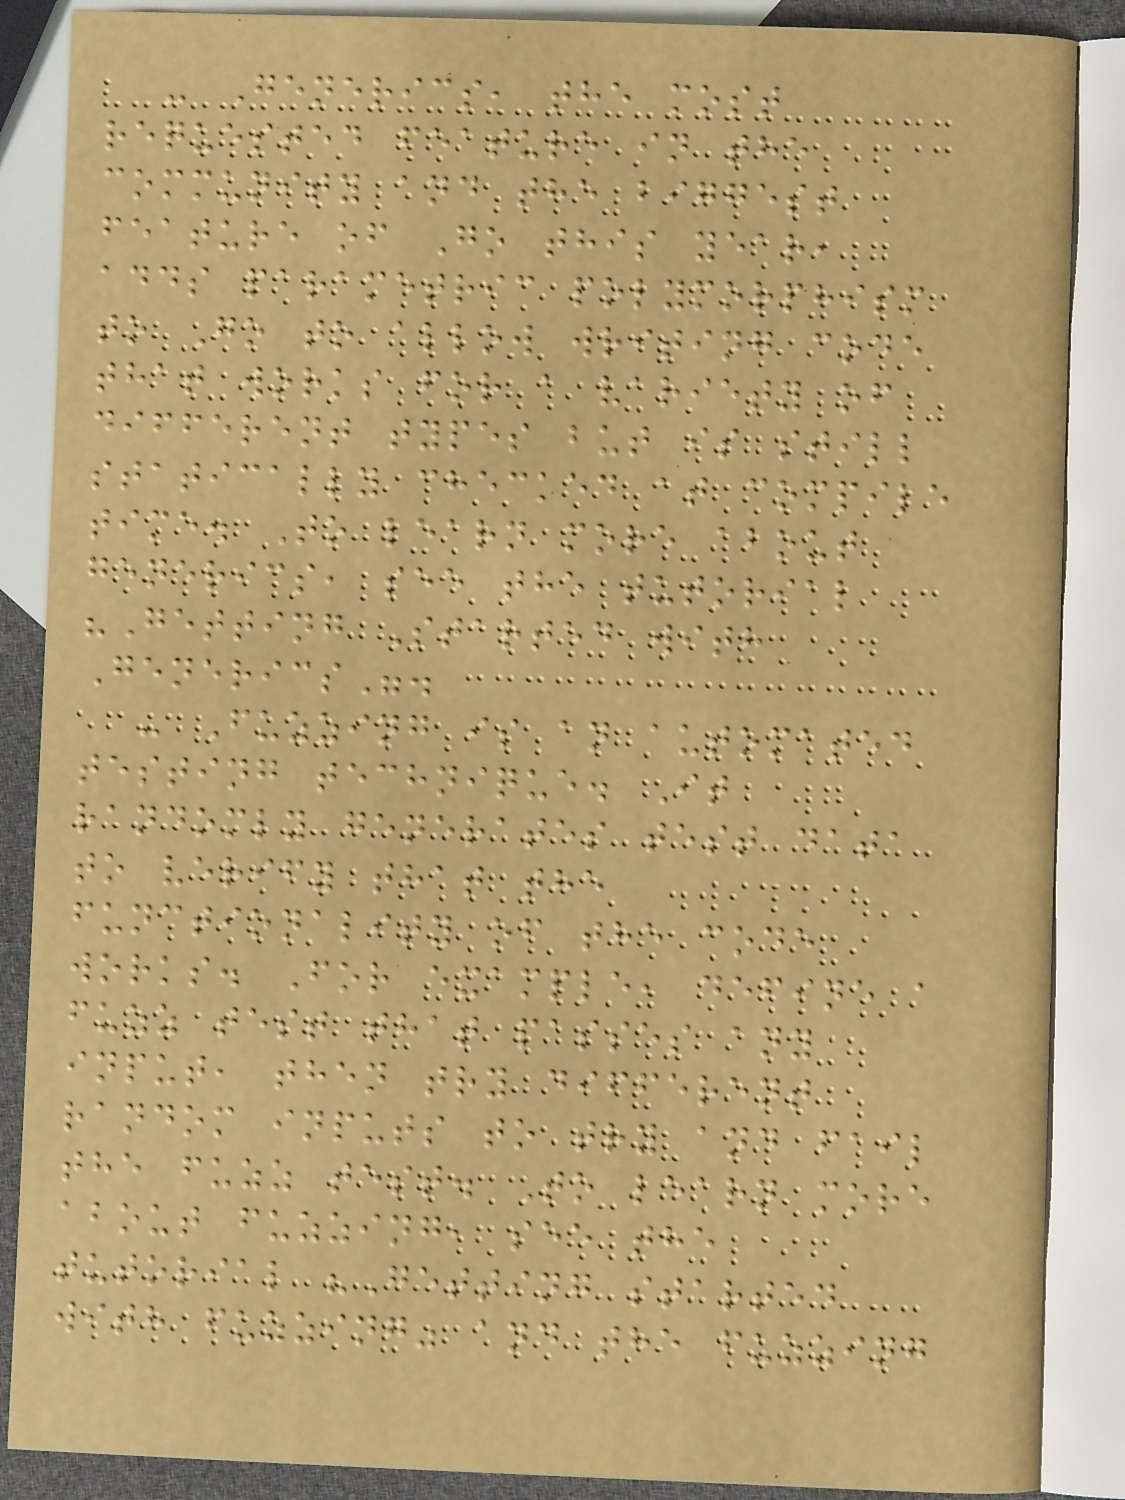- Generics, the most
requested feature in the
community and the biggest
feature of Go this year,
adds parametric polymorphism
to Go to allow writing code
that works for a variety of
different types but is still
statically checked at compile
time. To learn more about
generics, see the tutorial
"Getting Started with
Generics".
- Fuzzing is an automated
testing technique. It
randomly generates test data
to verify that the
functionality of the code
works. For example, define a
fuzz test that passes any
input, then try different
random inputs to try and fail
the fuzz test. To learn more
about fuzzing, see the
tutorial "Getting started
with fuzzing" and the fuzzing
